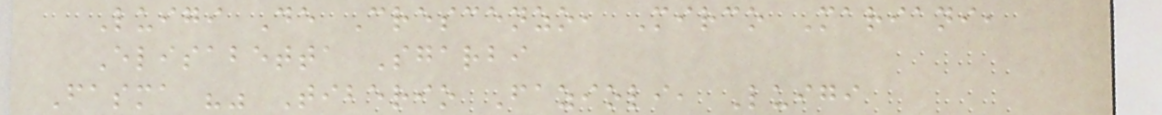Luigi De Crescenzo, Mirco Mariani,
Elisabetta Sgarbi
Fasma "" Tiberio Fazioli, Luigi
